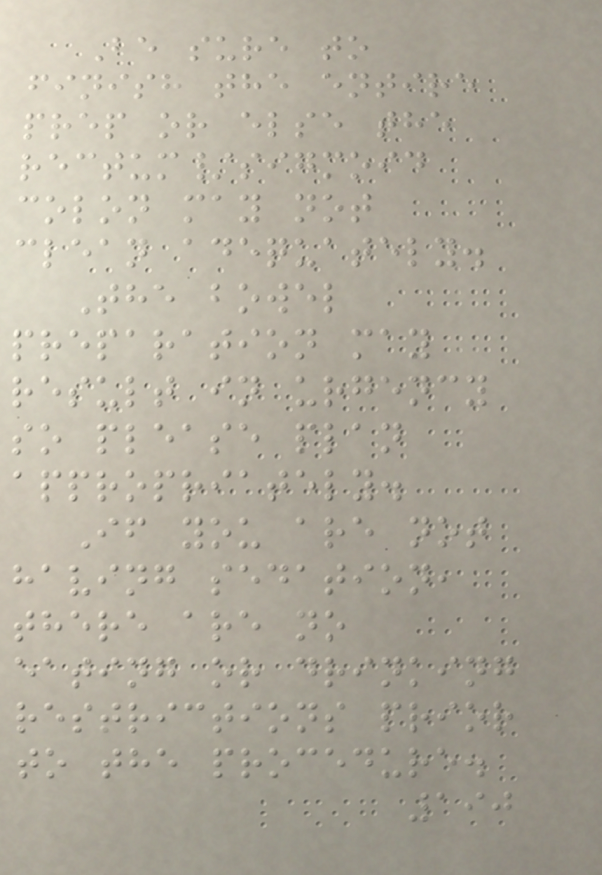Be sure to
finish the entire
prep or else the
rectum/sigmoid
colon may not
clean adequately.
The bowel
preparation may
result in urgency
so please plan
appropriately.
If you are not
having sedation,
there are no
eating or drinking
restrictions prior
to the procedure.
190
